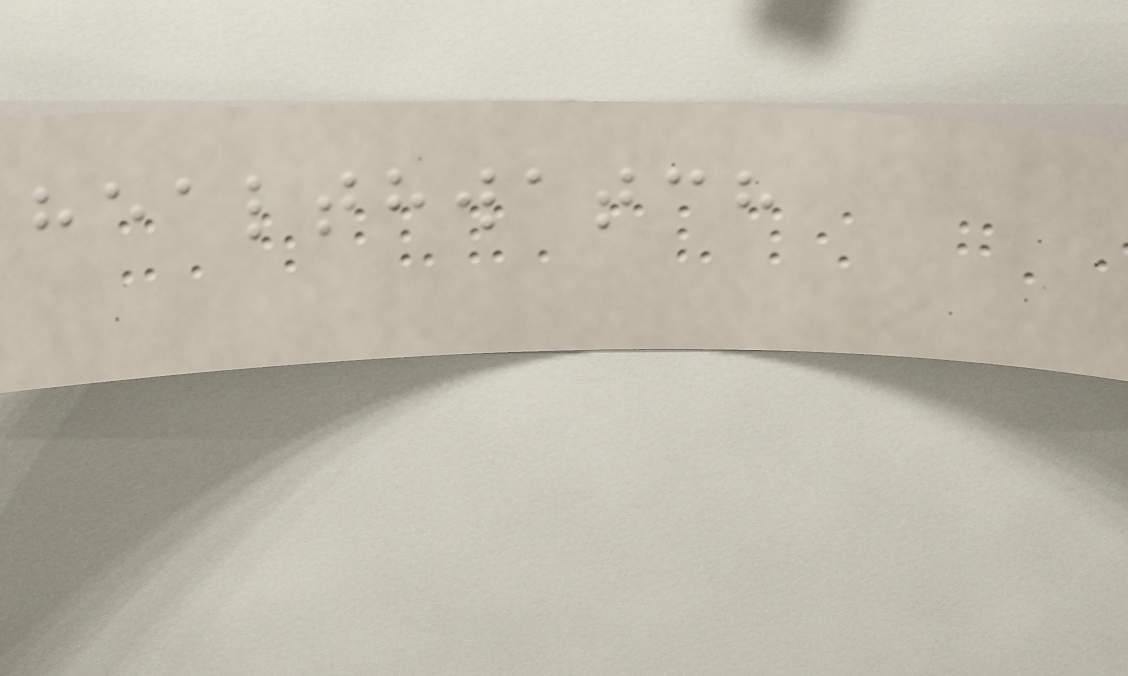healthwatch
